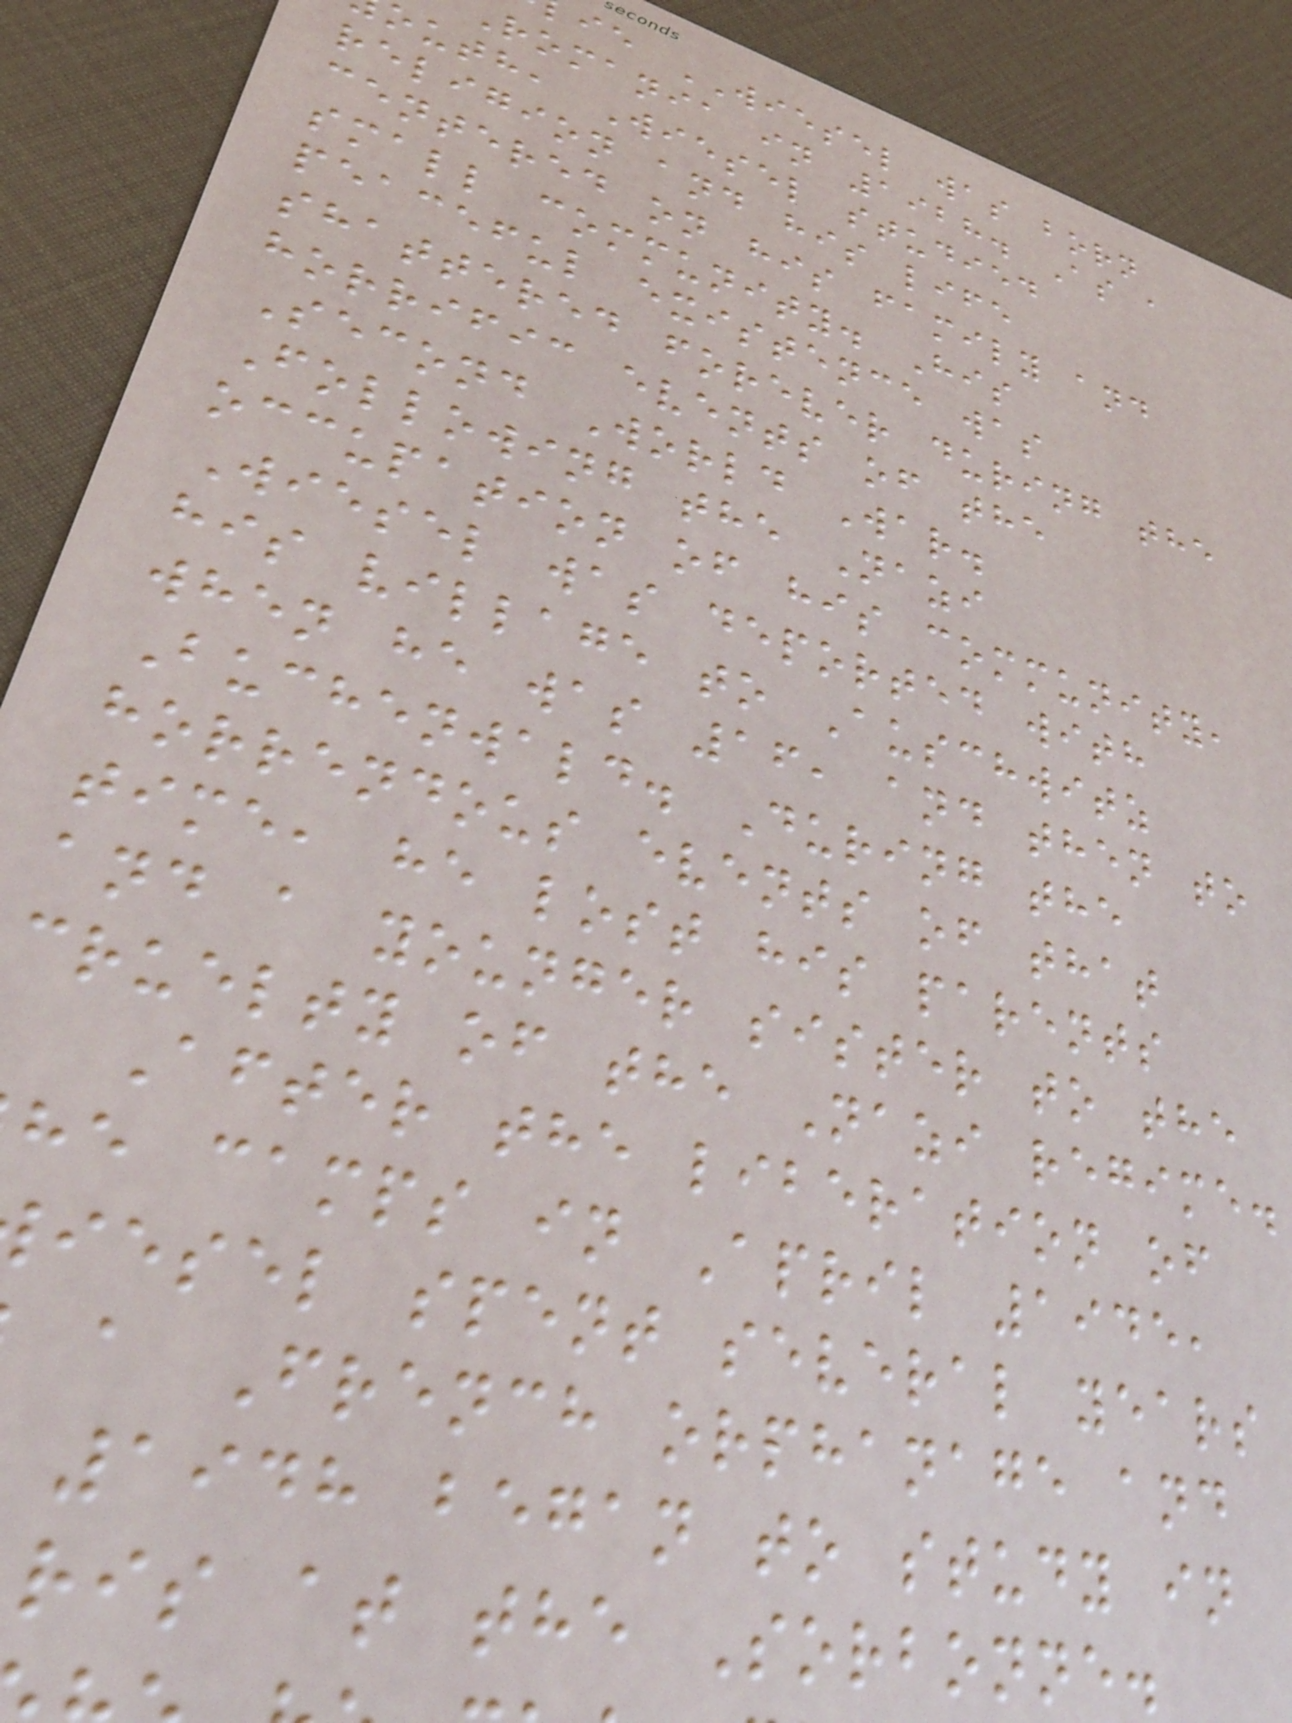ie WIESEL was born
romania in 1928. As a
outh, Wiesel studied
religion and his life
centered on his family and
small community. His
peaceful existence was
shattered forever during the
horrific events of the
Second World War.
Following the Nazi
occupation of his community,
Wiesel was deported with
his village to Auschwitz
when he was 16, and then to
Buchenwald. During the
horrendous events of that
time, he lost his parents
and a younger sister to the
cruelty of the Nazi regime.
After the liberation of
he camps in April 1945,
iesel spent several years
a French orphanage and
1948 began to study in
ris at the Sorbonne.
